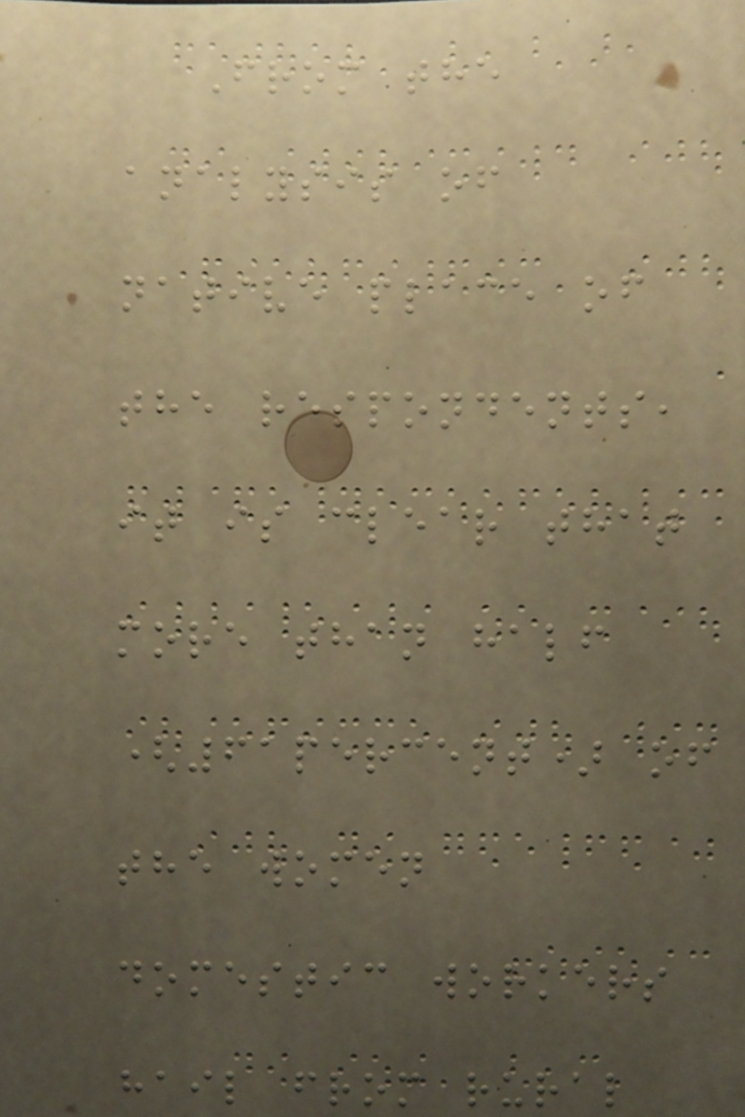From the
analysis of
native place of
the respondents,
it is clear that
more than half
(61percent) of
the women
domestic workers
hail from rural
